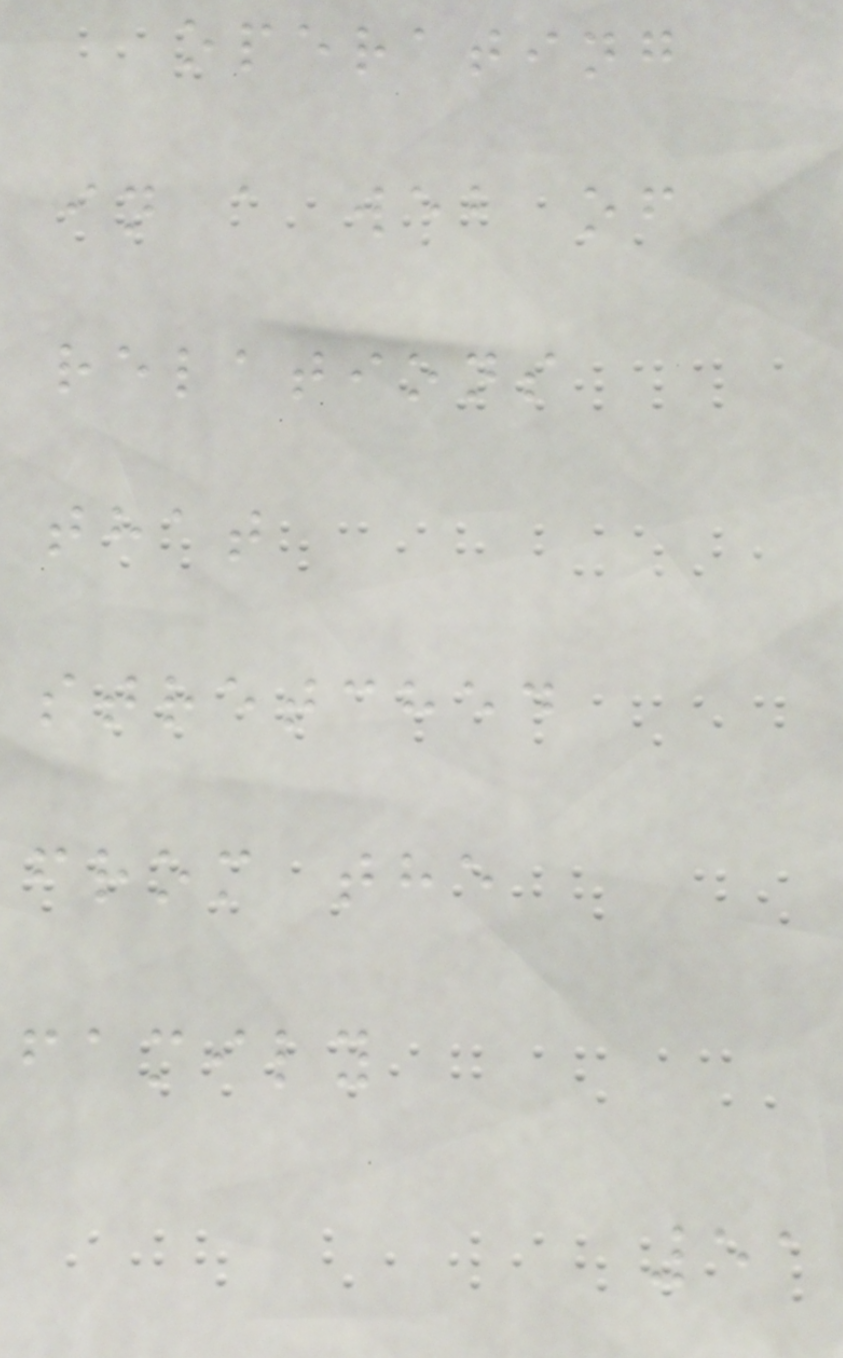operating
in a web of
relations
that
stretched
from the
family
51
